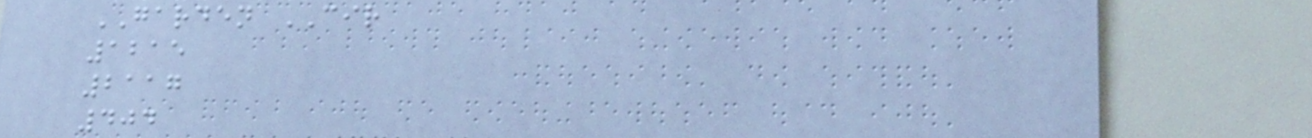GARDEN CIR
1215
2117
404
